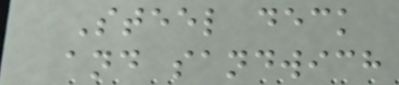Steel deck
and sandwich
